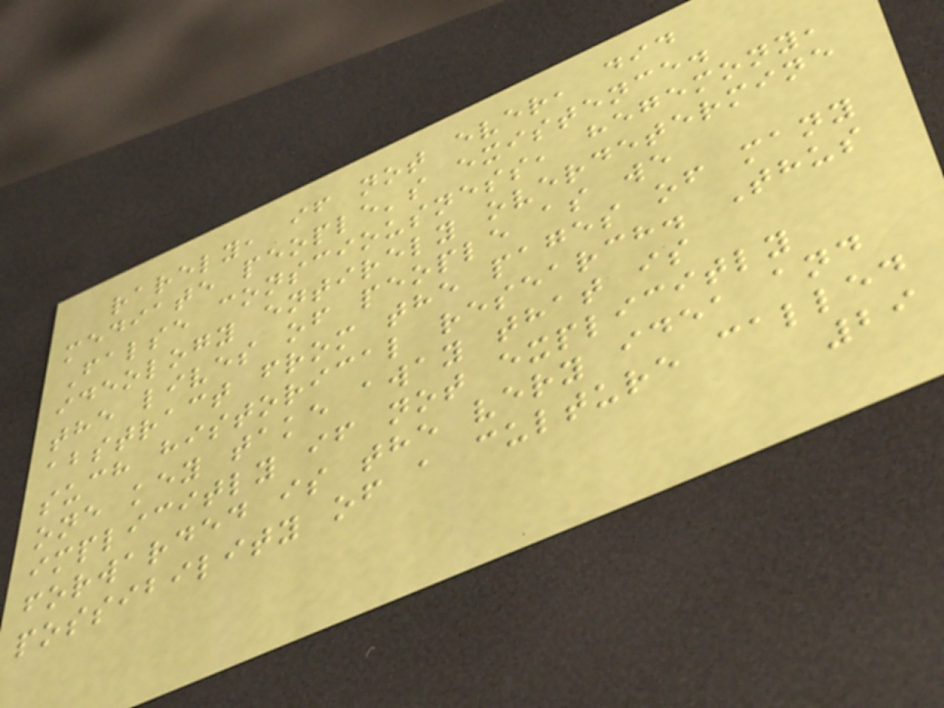rarely, if not ever, did
mediate people's existence.
False consciousness, hegemony,
ideology entirely overdetermine
the lives of people as we
abstract from the pages of many
such historical research. Thus
one key take away that is
implicitly if not explicitly
forwarded is the very idea and
possibility of a culture called
29
